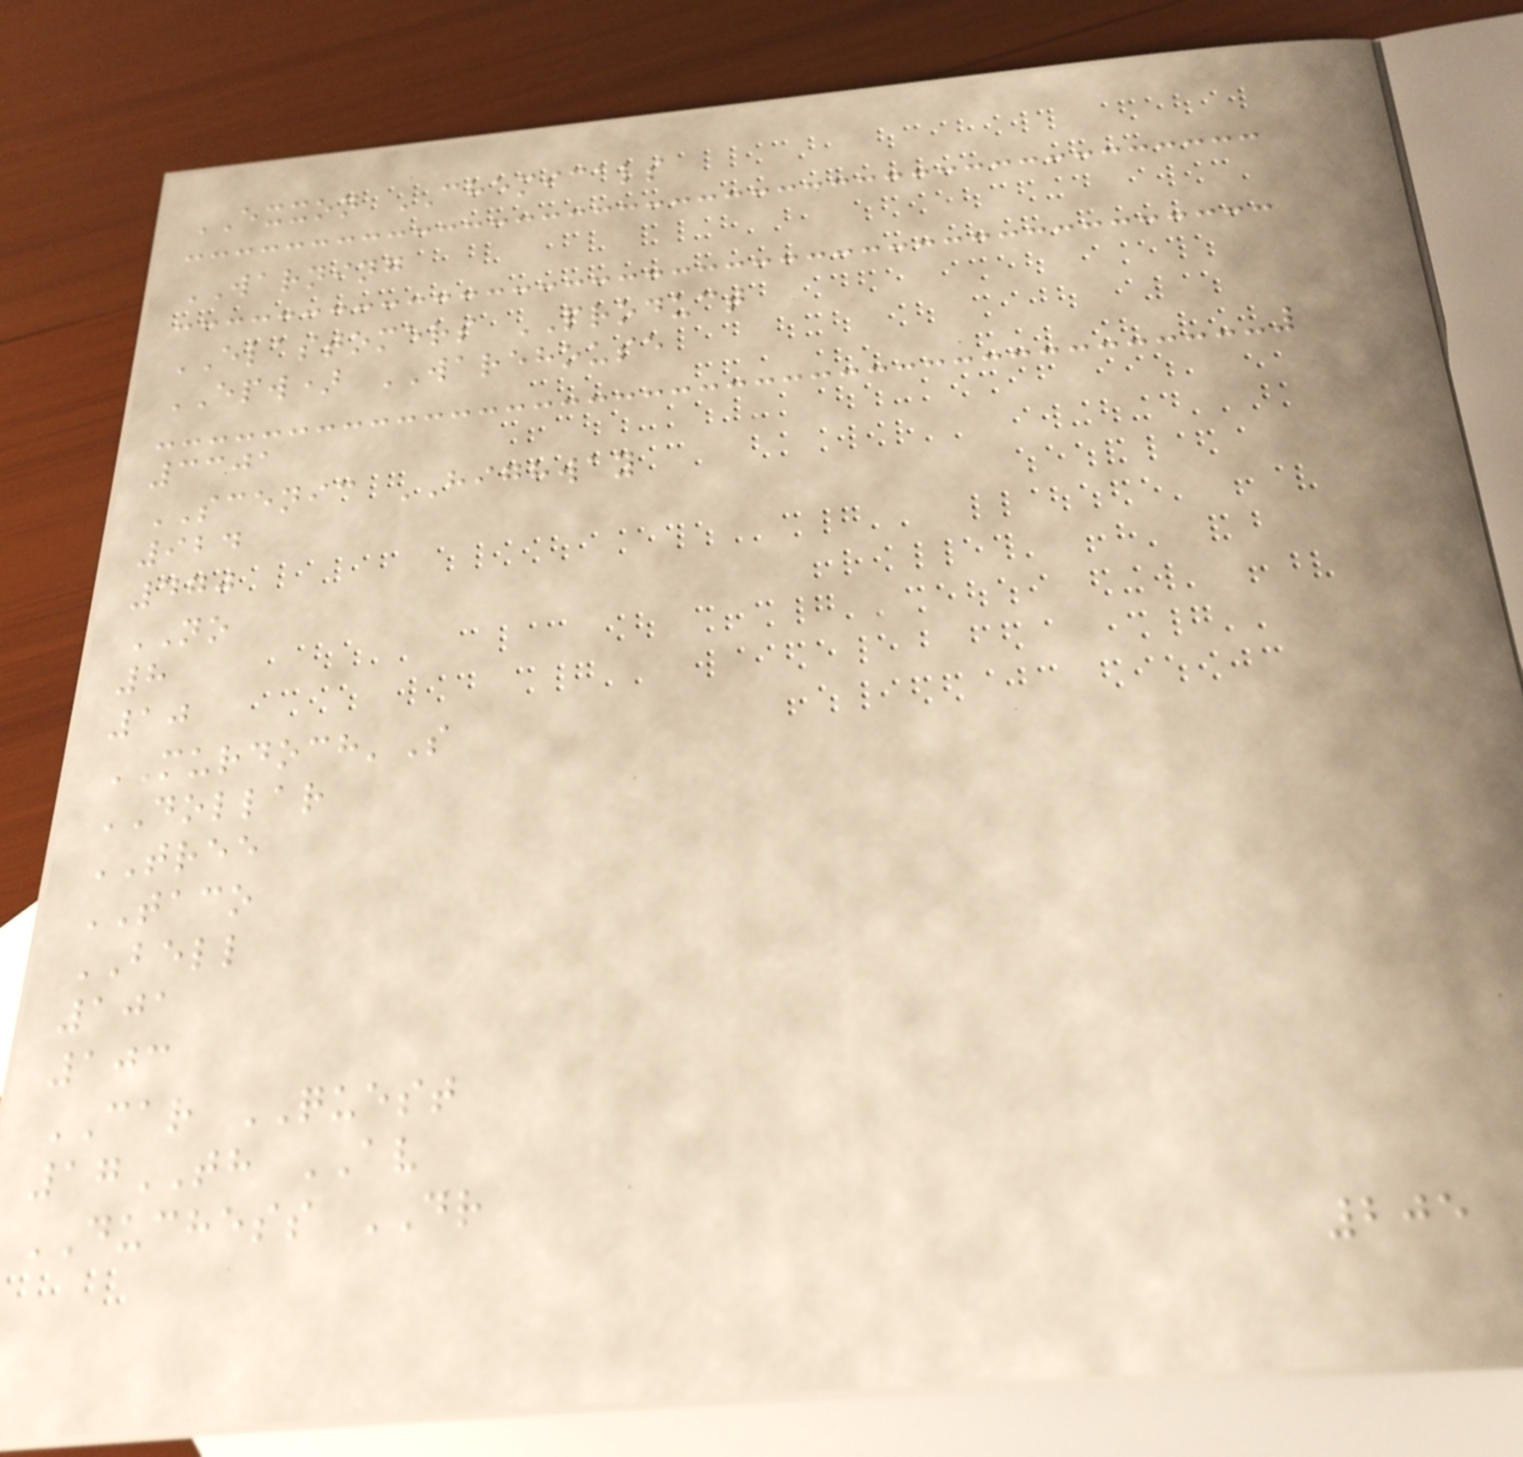EXXON CHEMICALS
WARNING
ELASTOMERS PRODUCT
EPW) WAREHOUSE
3301
SCENIC HIGHWAY
924
470
NO
8
10
MURDOCH'S
DOLLAR
TREE
TACO
BELL
101
103
CAR QUEST
17TH AV
DUCHESS DR
205
